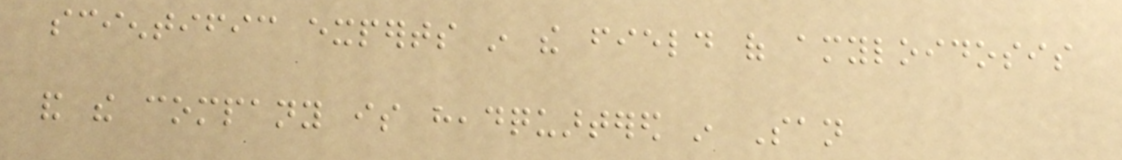scientific experts in the field of amyloidosis
and the company is headquartered in San
